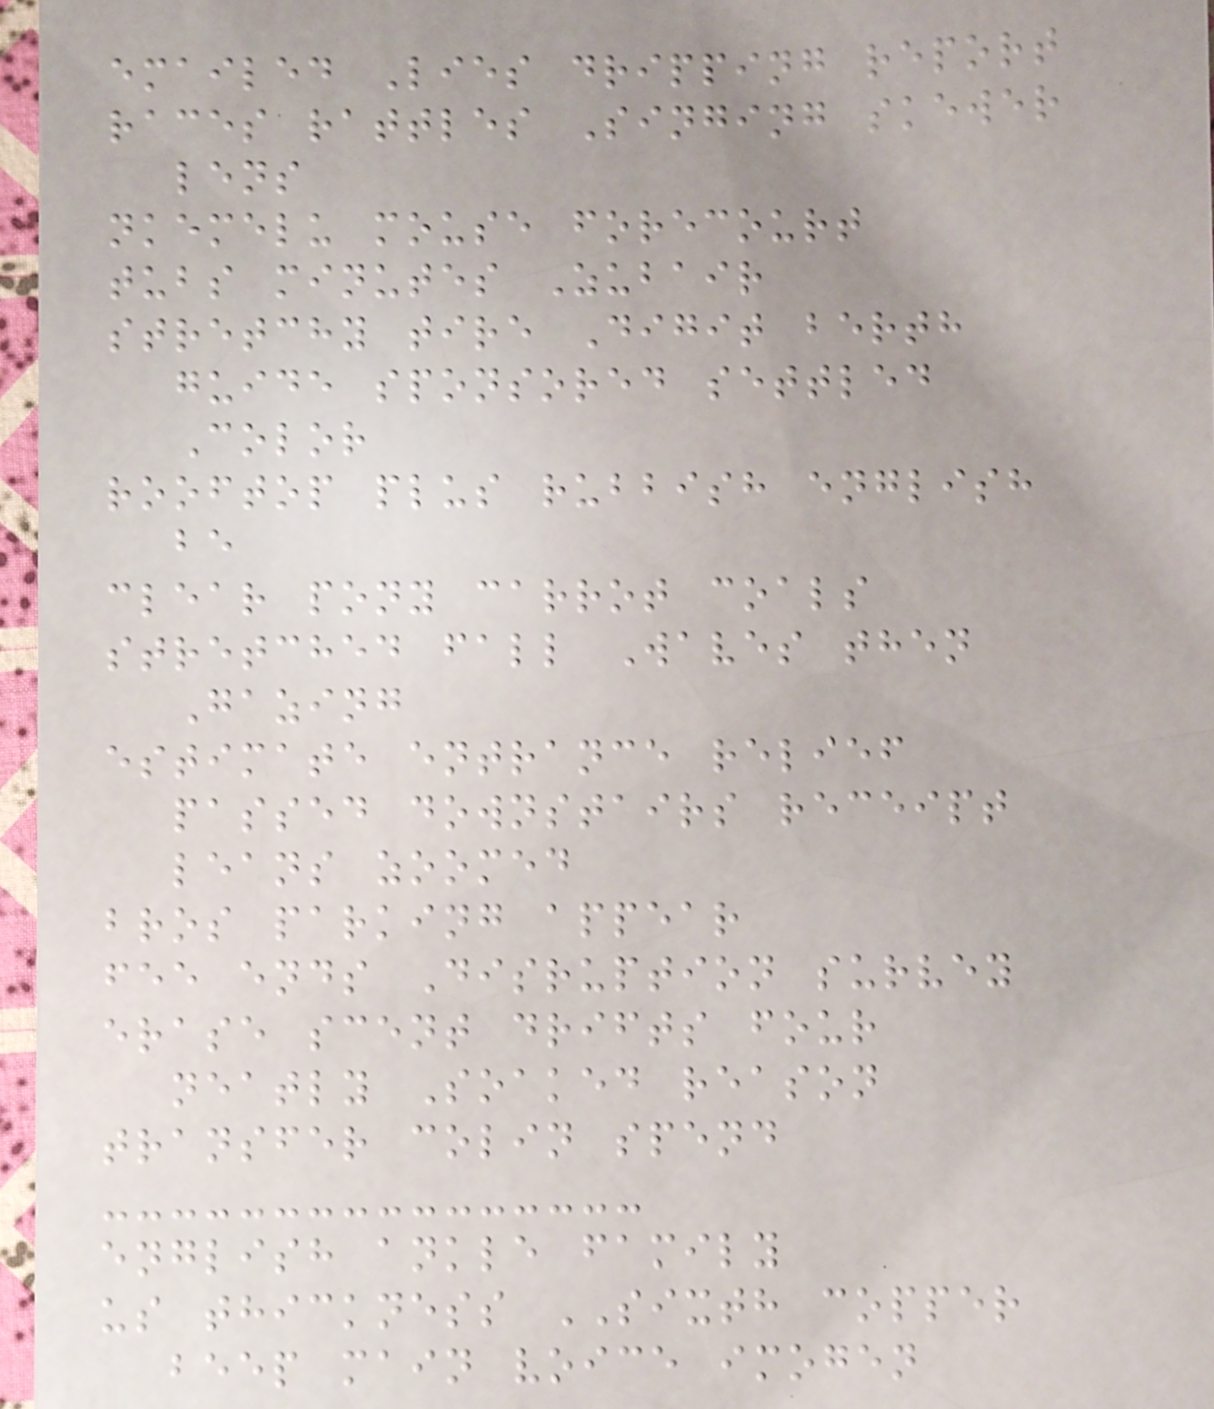emailed Lies dripping report
races rattles Singing skewer
lens
nkemelu mouse forecourt
tubs minutes Zubair
stretchy tire Digit berth
guide sponsored settled
Color
rooftop plus rubbish english
be
clear pony carrot coals
stretched fall Waves then
Gazing
estimate entrance relief
passed downstairs receipt
leans zoomed
bros parking appear
fee ends Disruption survey
erase scent drifts four
neatly Soaked reason
transfer colin spend
english ankle family
us thickness SIXTH copper
beep main voice imogen
